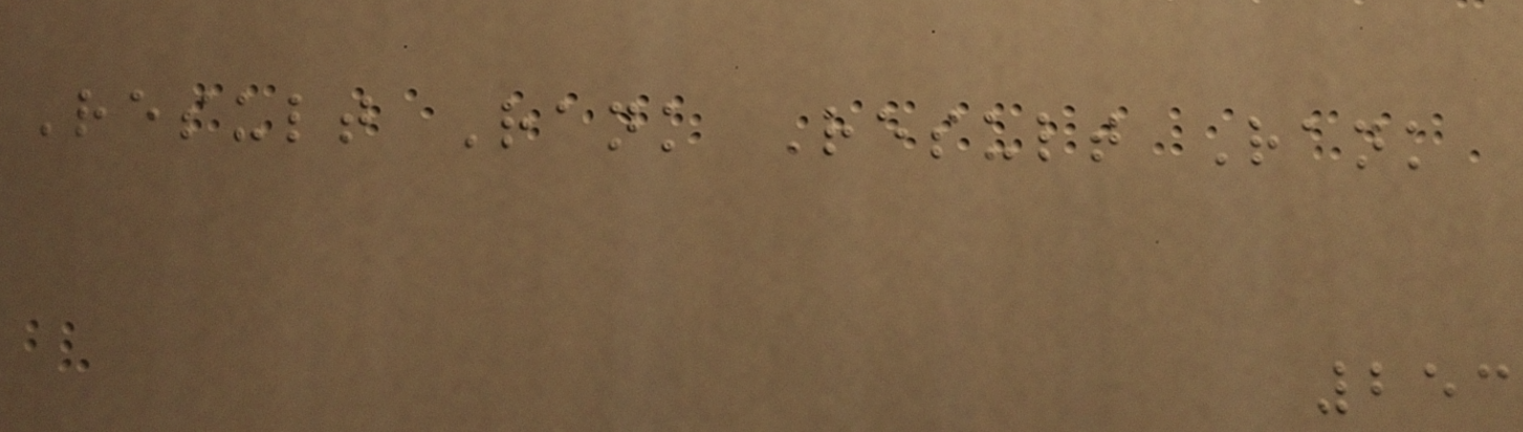Result Rank Result Rank
253
